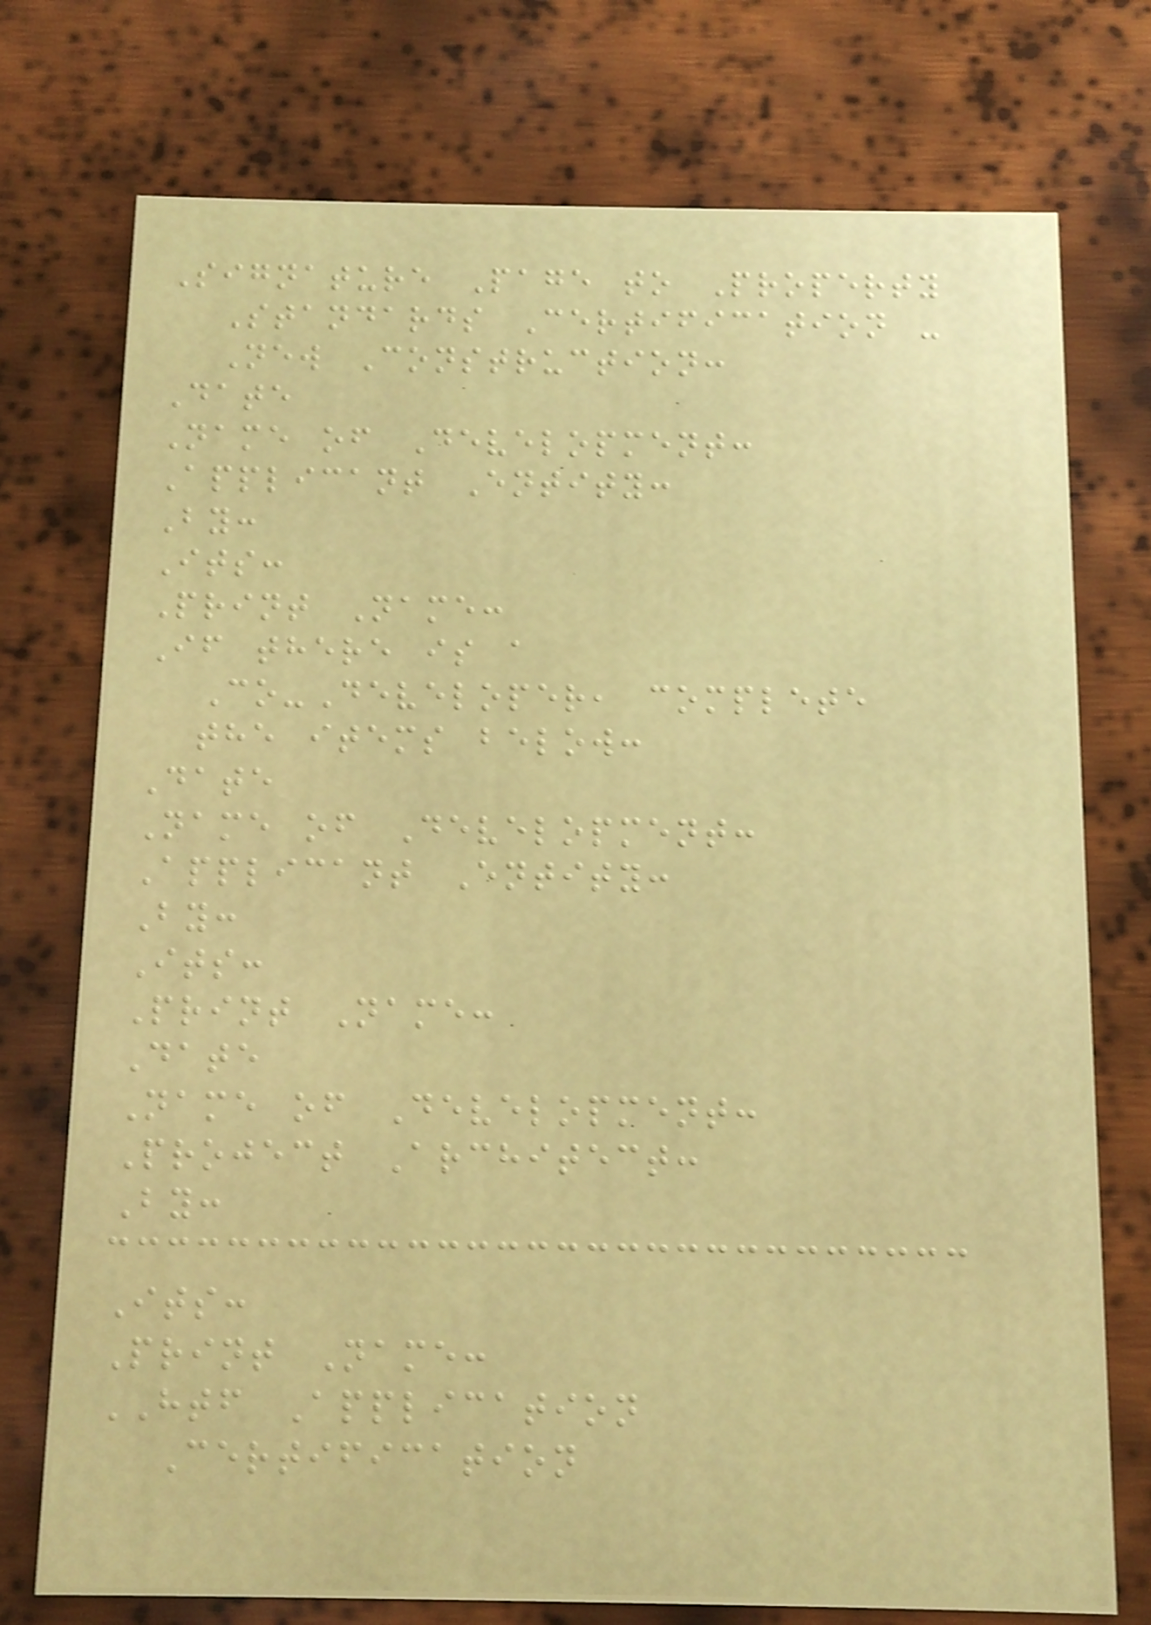Signature Page to Property
Standards Certification -
New Construction:
Date
Name of Development:
Applicant Entity:
By:
Its:
Print Name:
If there is a
Co-Developer, complete
the items below:
Date
Name of Development:
Applicant Entity:
By:
Its:
Print Name:
Date
Name of Development:
Project Architect:
By:
Its:
Print Name:
HTF Application
Certification
